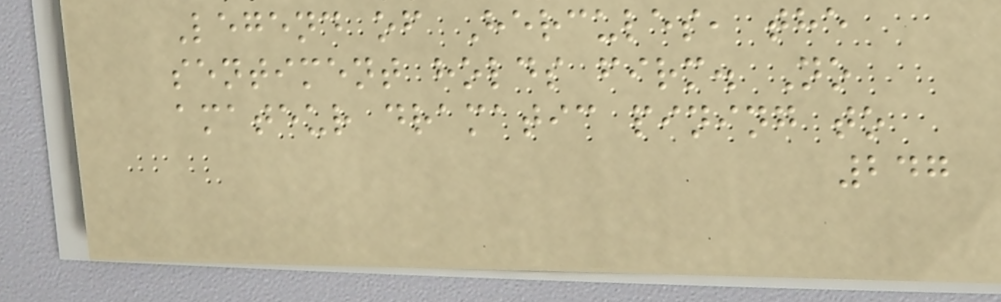Legend of Hercules, the
sentiment holds firm. No
amateur dramatic pining to
247
